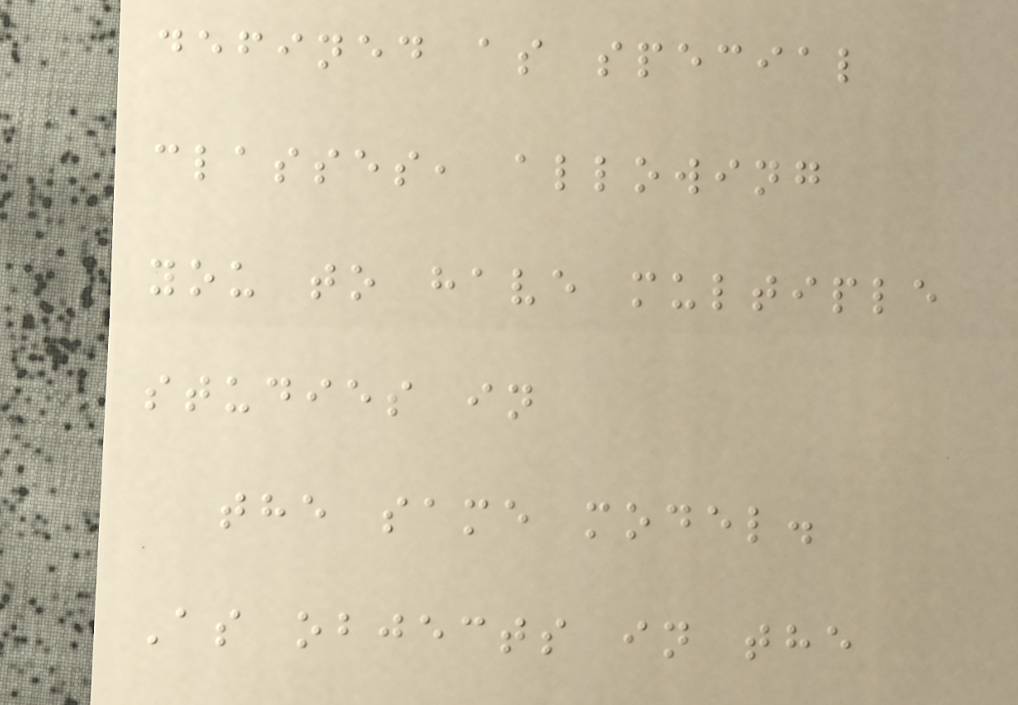defined as special
classes, allowing
you to have multiple
studies in
the same model.
As objects in the
